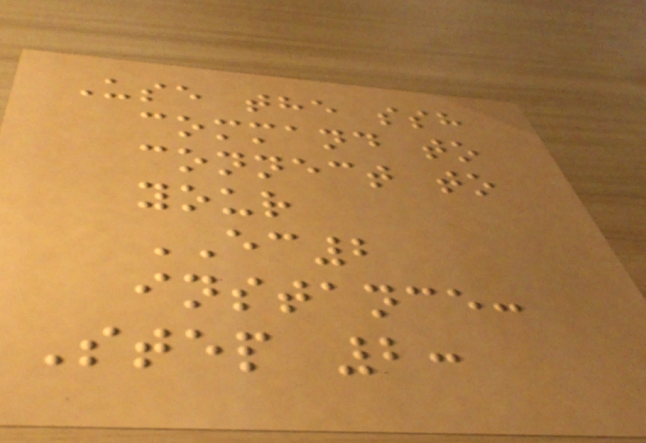Use the ssh
command to
connect to
your
EC2
instance:
Step 2:
